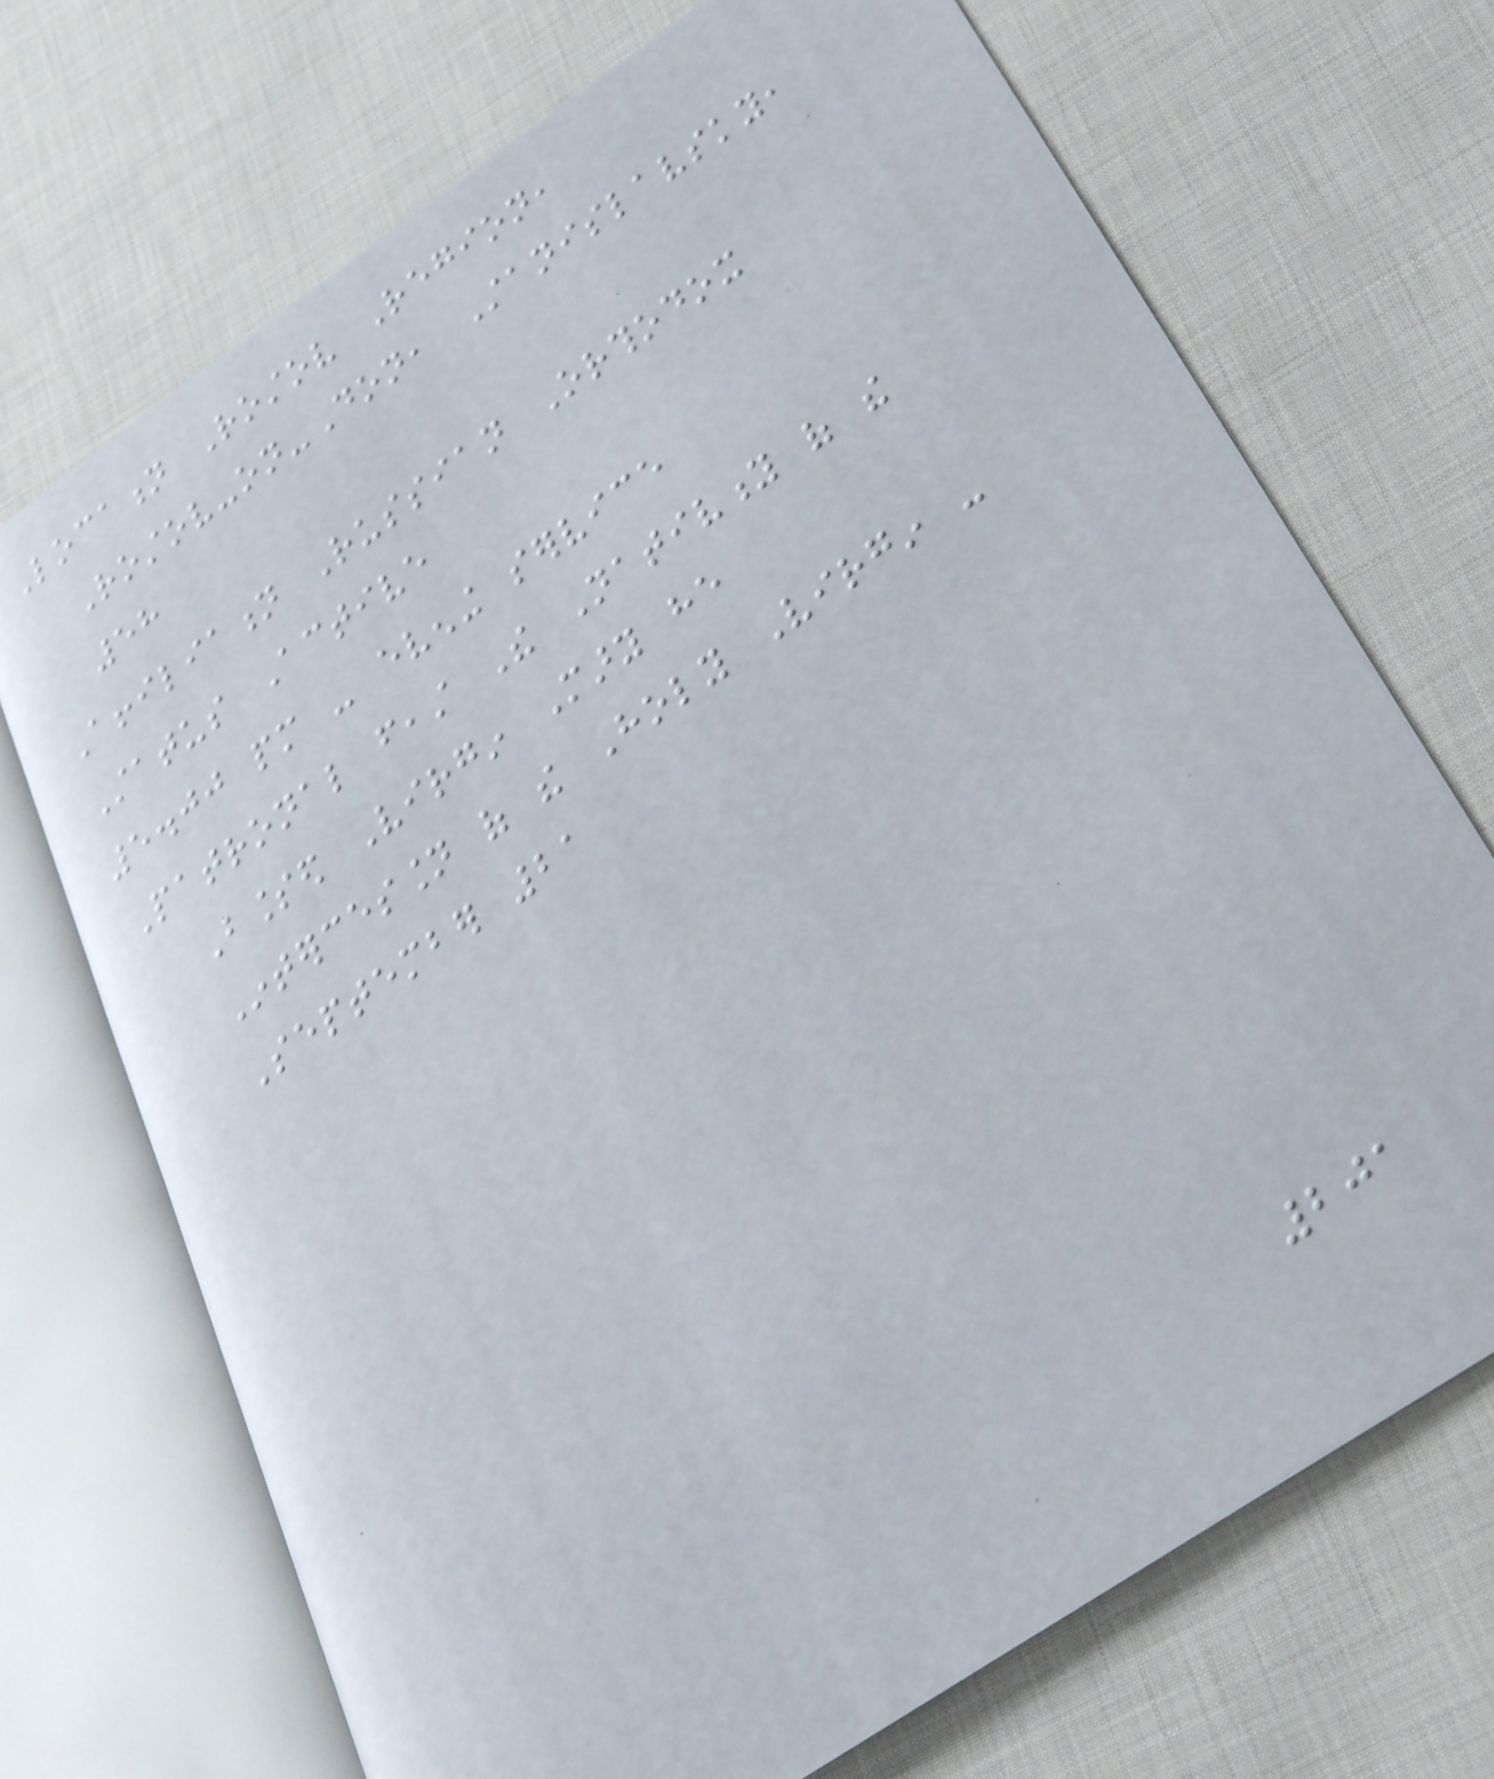Location Rostov Region,
Rostov-on-Don, Stanislavsky,
58
Affiliation Russian Orthodox
Status Active
5.00 pm - evening service
Patronal feast The Nativity of the
Blessed Virgin Mary he
Intercession of the Holy Virgin -
September 21
201
